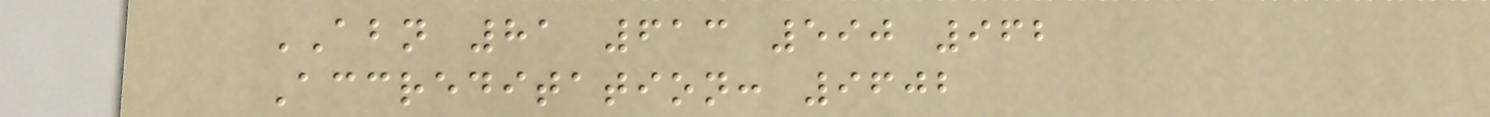ABN 81 613 590 962
Accreditation: 9602
